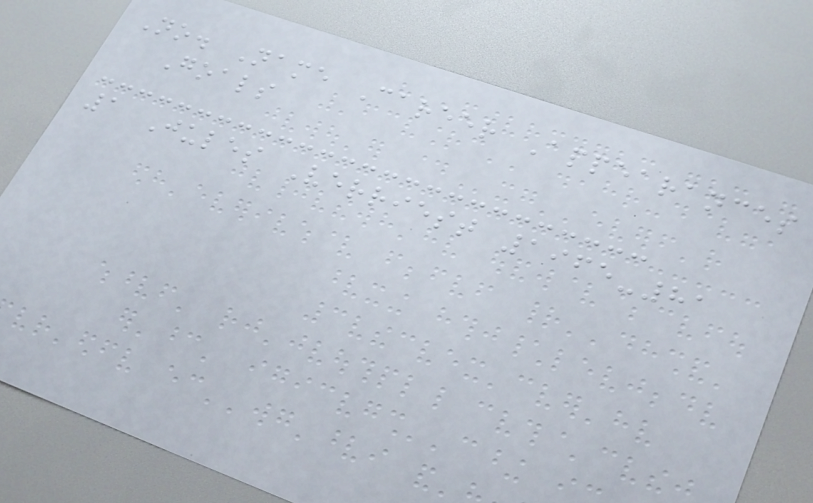No. Name Career Appearances
Goals
1 Jules Verriest 1965-81
